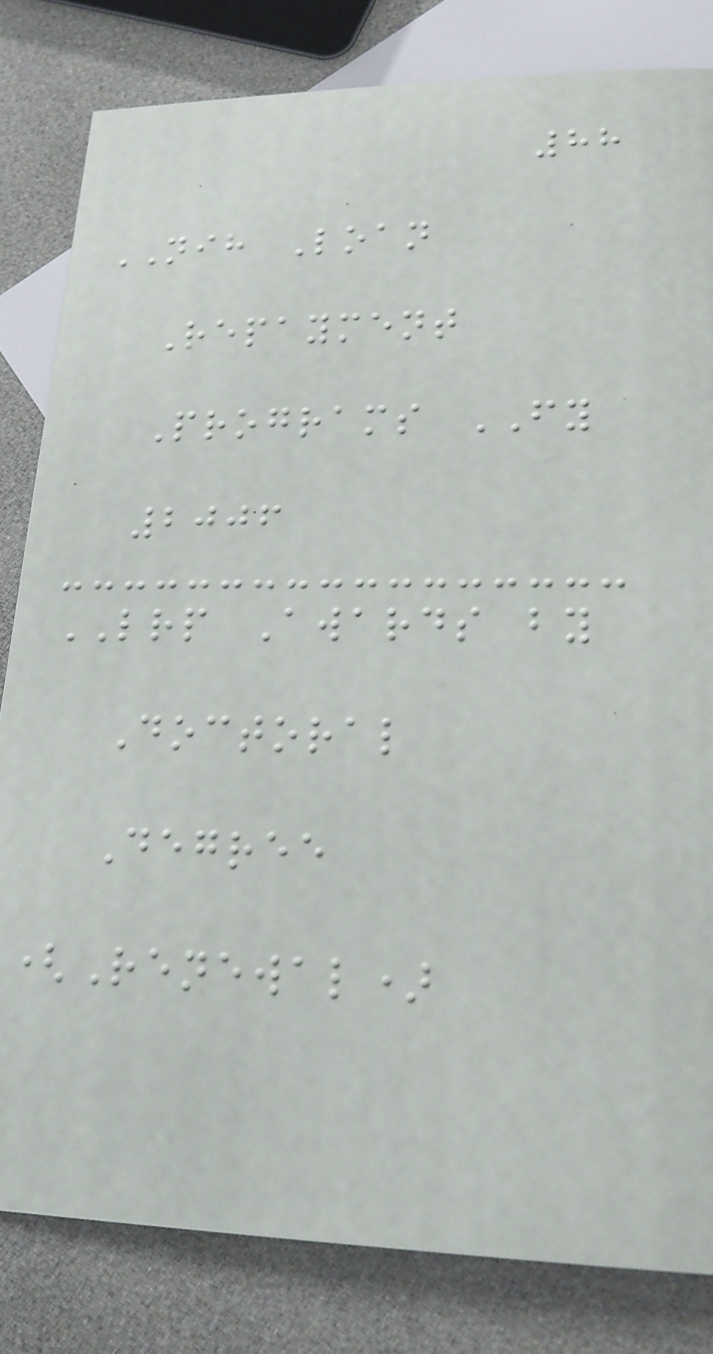88
NIH Loan
Repayment
Programs FY
2006
LRP Awards by
Doctoral
Degree
(Renewal)
